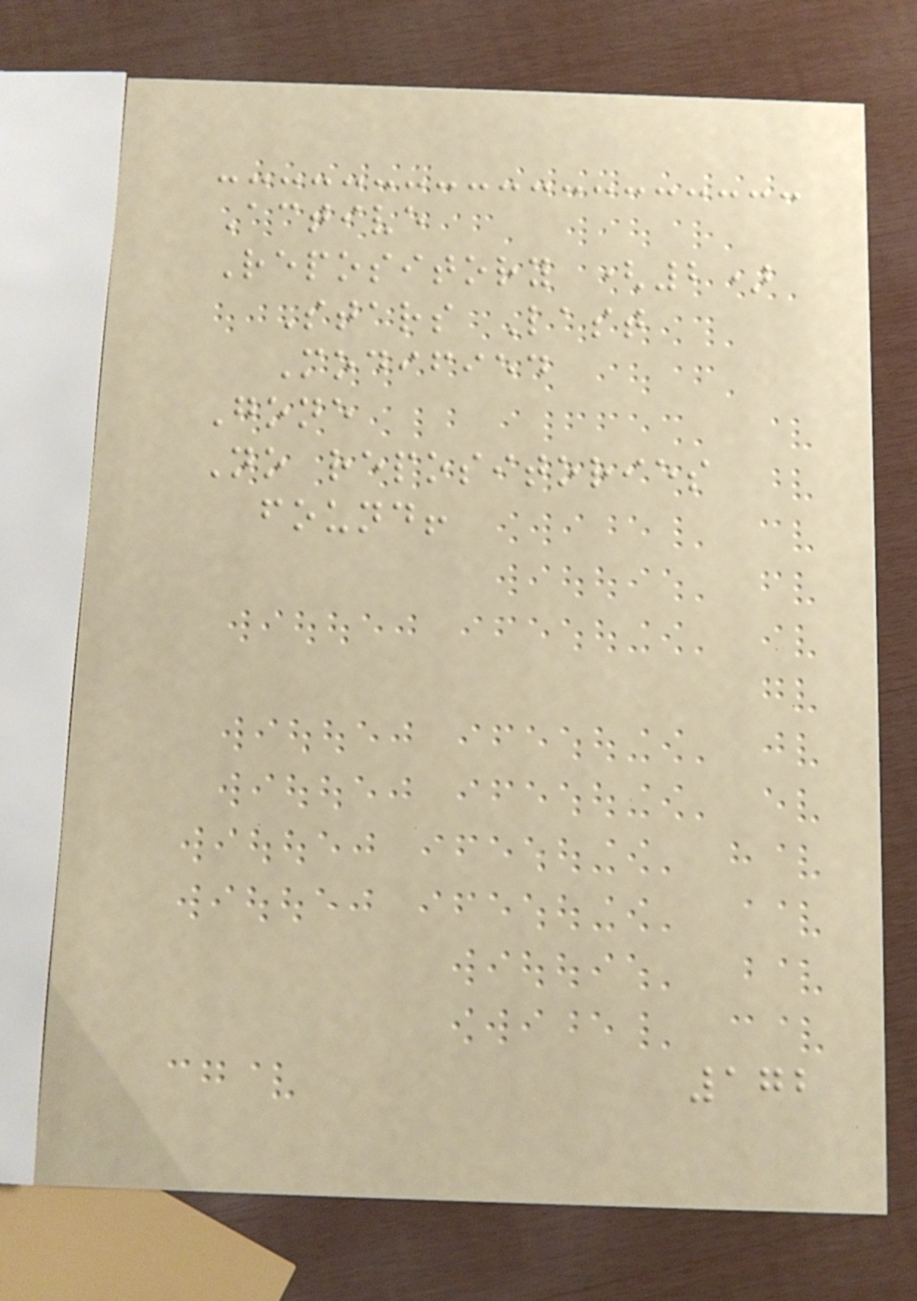Active
Repository (2)
Stars Last
Modified
Gone
No repositories
found!
172
